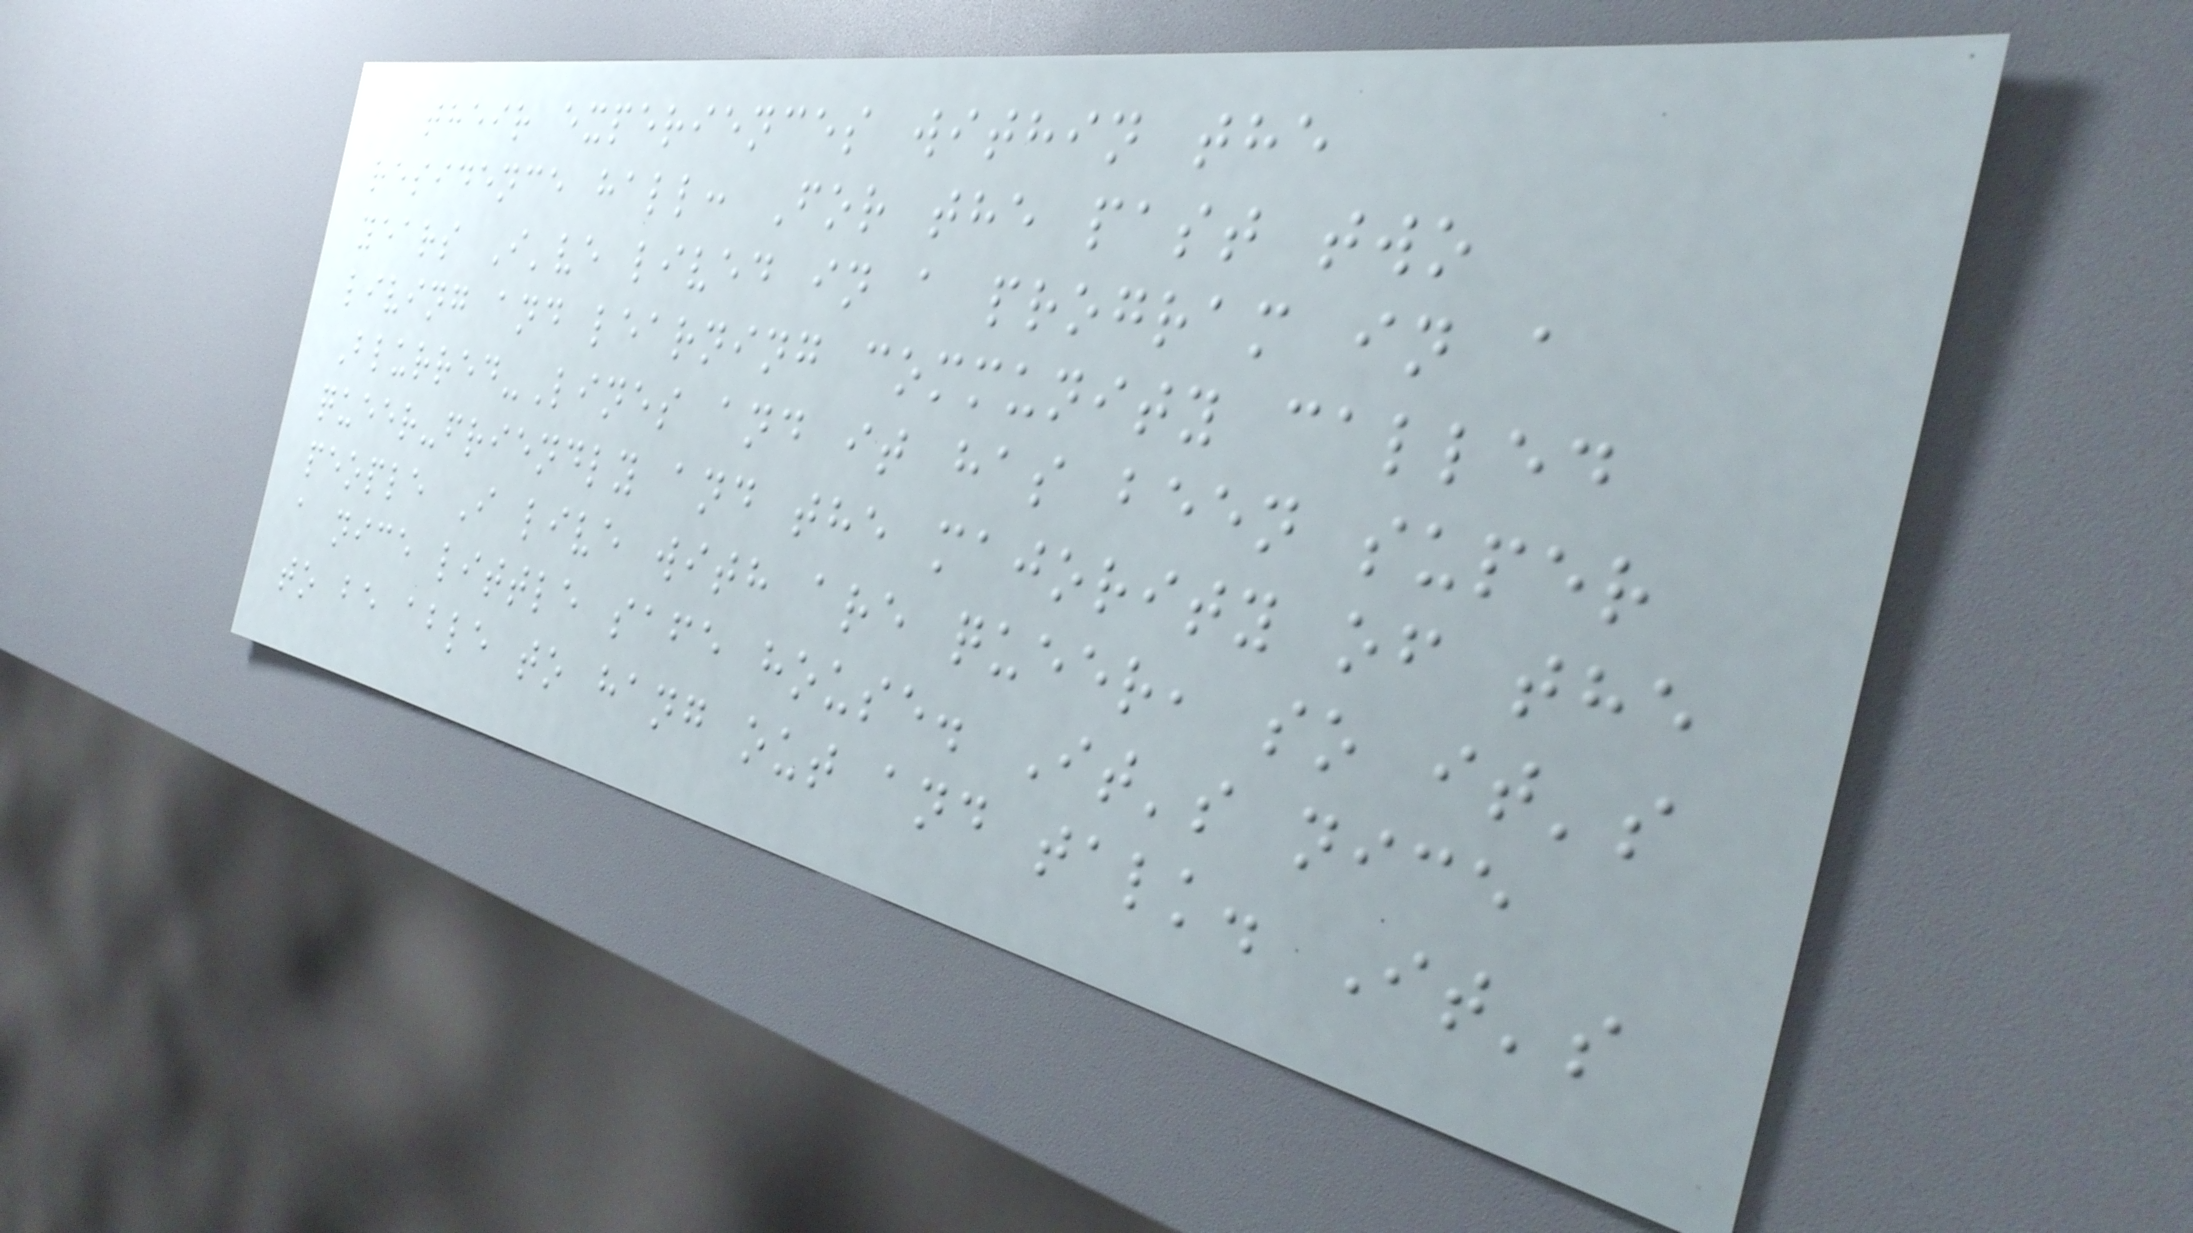their experiences within the
residence hall: For the past two
years I've lived in a program in a
living and learning community called
Blurred-Lines and it has been super
queer-friendly and the majority of the
people I live with are queer, so it's
a nice little safe house. It's nice
to be able to hang out and talk. It's
